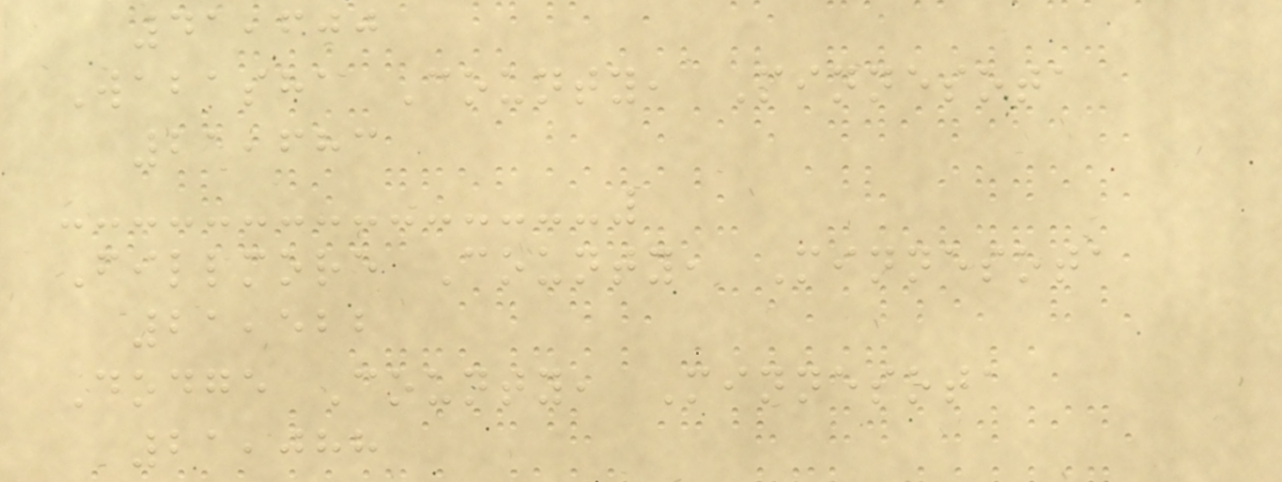41,600
Wabasha County, Minnesota
21,683
Fillmore County, Minnesota
21,522
Dodge County, Minnesota
21,088
